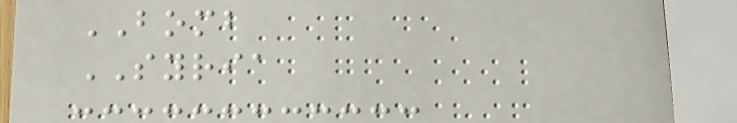BOMB
SYRIA
